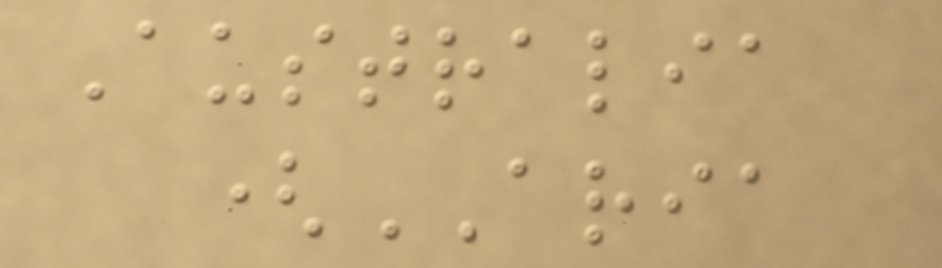Australia
(ARIA
